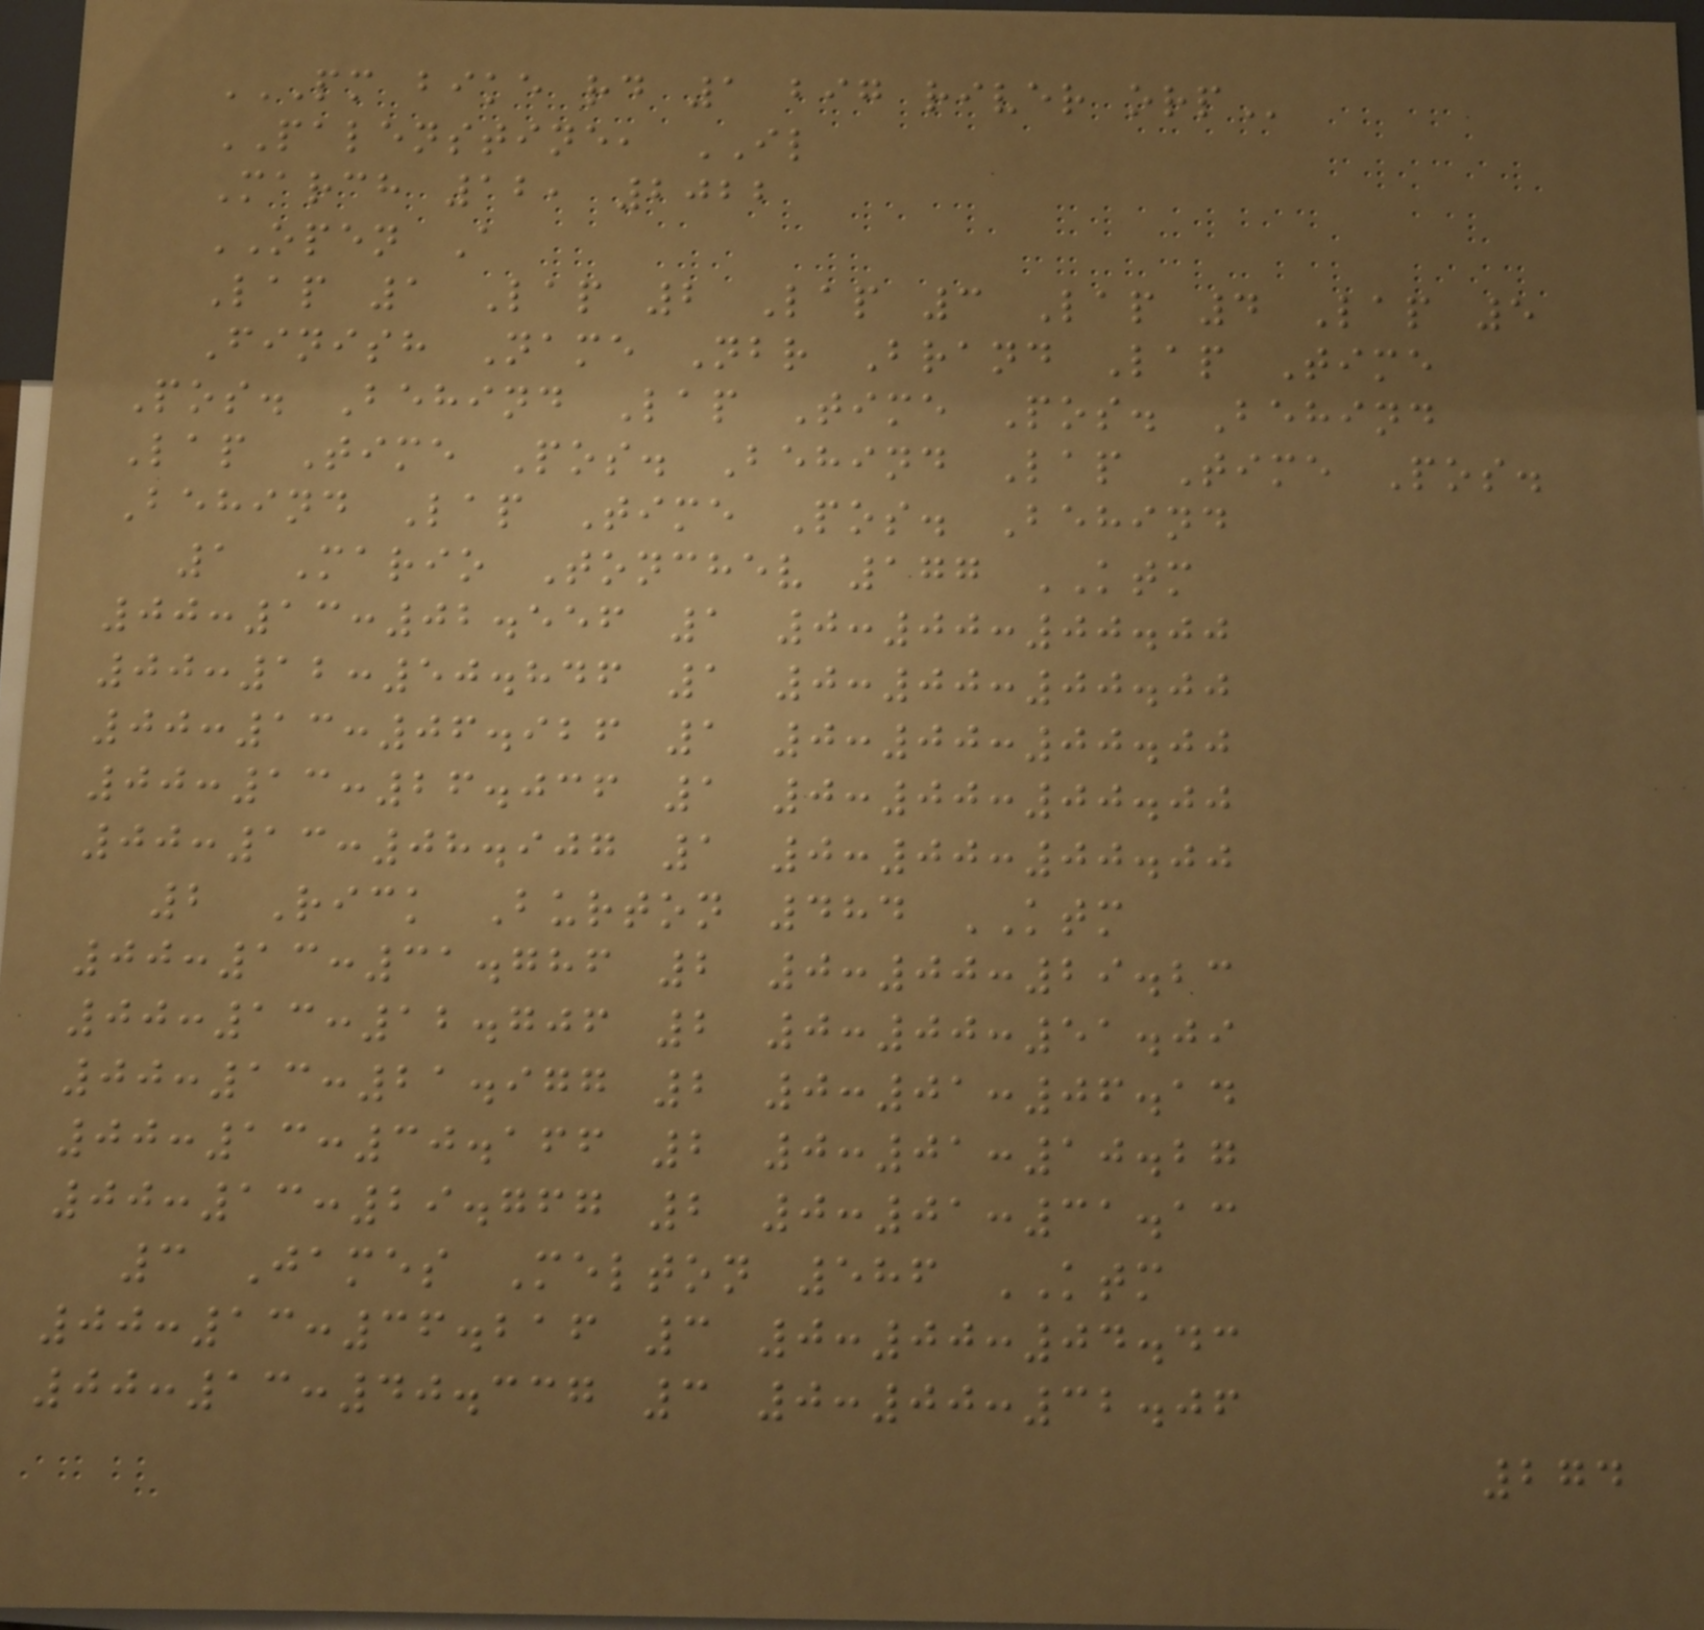PM BIKE RD 1 BIG RIVER ORP
PALENSTINE, IL
March 12, 2022
OPEN A
Lap 1 Lap 2 Lap 3 Lap 4 Lap 5
Finish Name Nbr Brand Lap Time
Pos. Behind Lap Time Pos. Behind
Lap Time Pos. Behind Lap Time Pos.
Behind Lap Time Pos. Behind
1 Mario Tonchev 177 KTM
00:13:02.556 1 0:00:00.00
00:12:50.846 1 0:00:00.00
00:13:06.926 1 0:00:00.00
00:13:26.036 1 0:00:00.00
00:13:08.907 1 0:00:00.00
2 Rick Burton 484 KTM
00:13:31.786 2 0:00:29.23
00:13:12.706 2 0:00:51.09
00:13:21.977 2 0:01:06.14
00:13:30.166 2 0:01:10.27
00:13:29.767 2 0:01:31.13
3 James Melton 586 KTM
00:13:36.216 3 0:00:04.43
00:13:40.337 3 0:00:32.06
274
